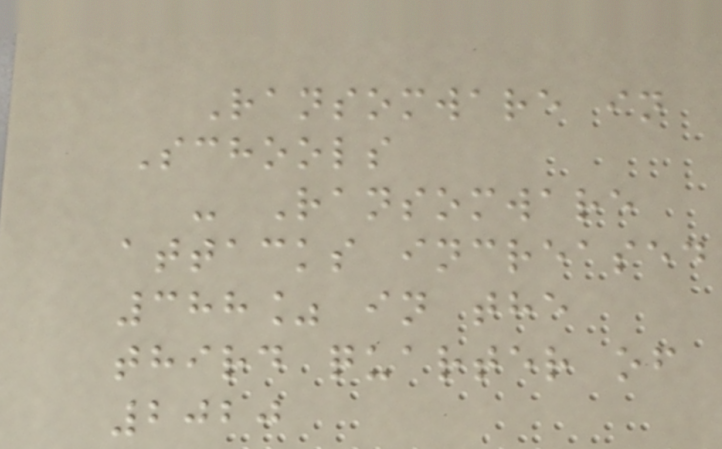Ransomware in
Schools
- Ransomware
attacks increased
388% in the
third quarter of
2020
